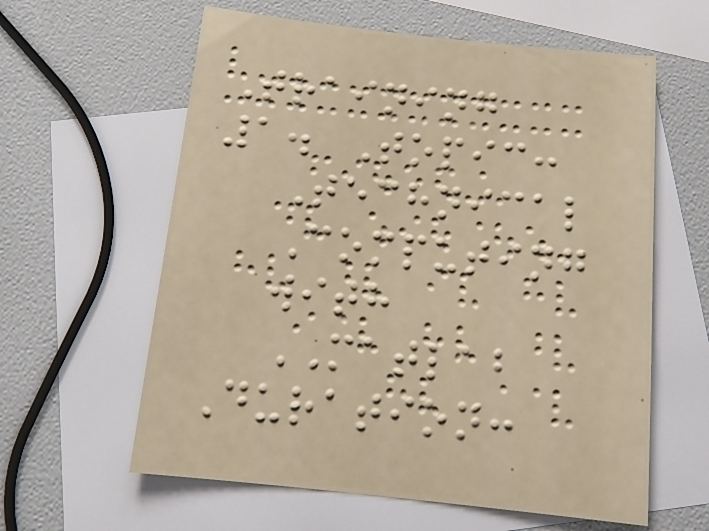Training
1. Topic:
Technical
Computing
with
MATLAB
Duration:
